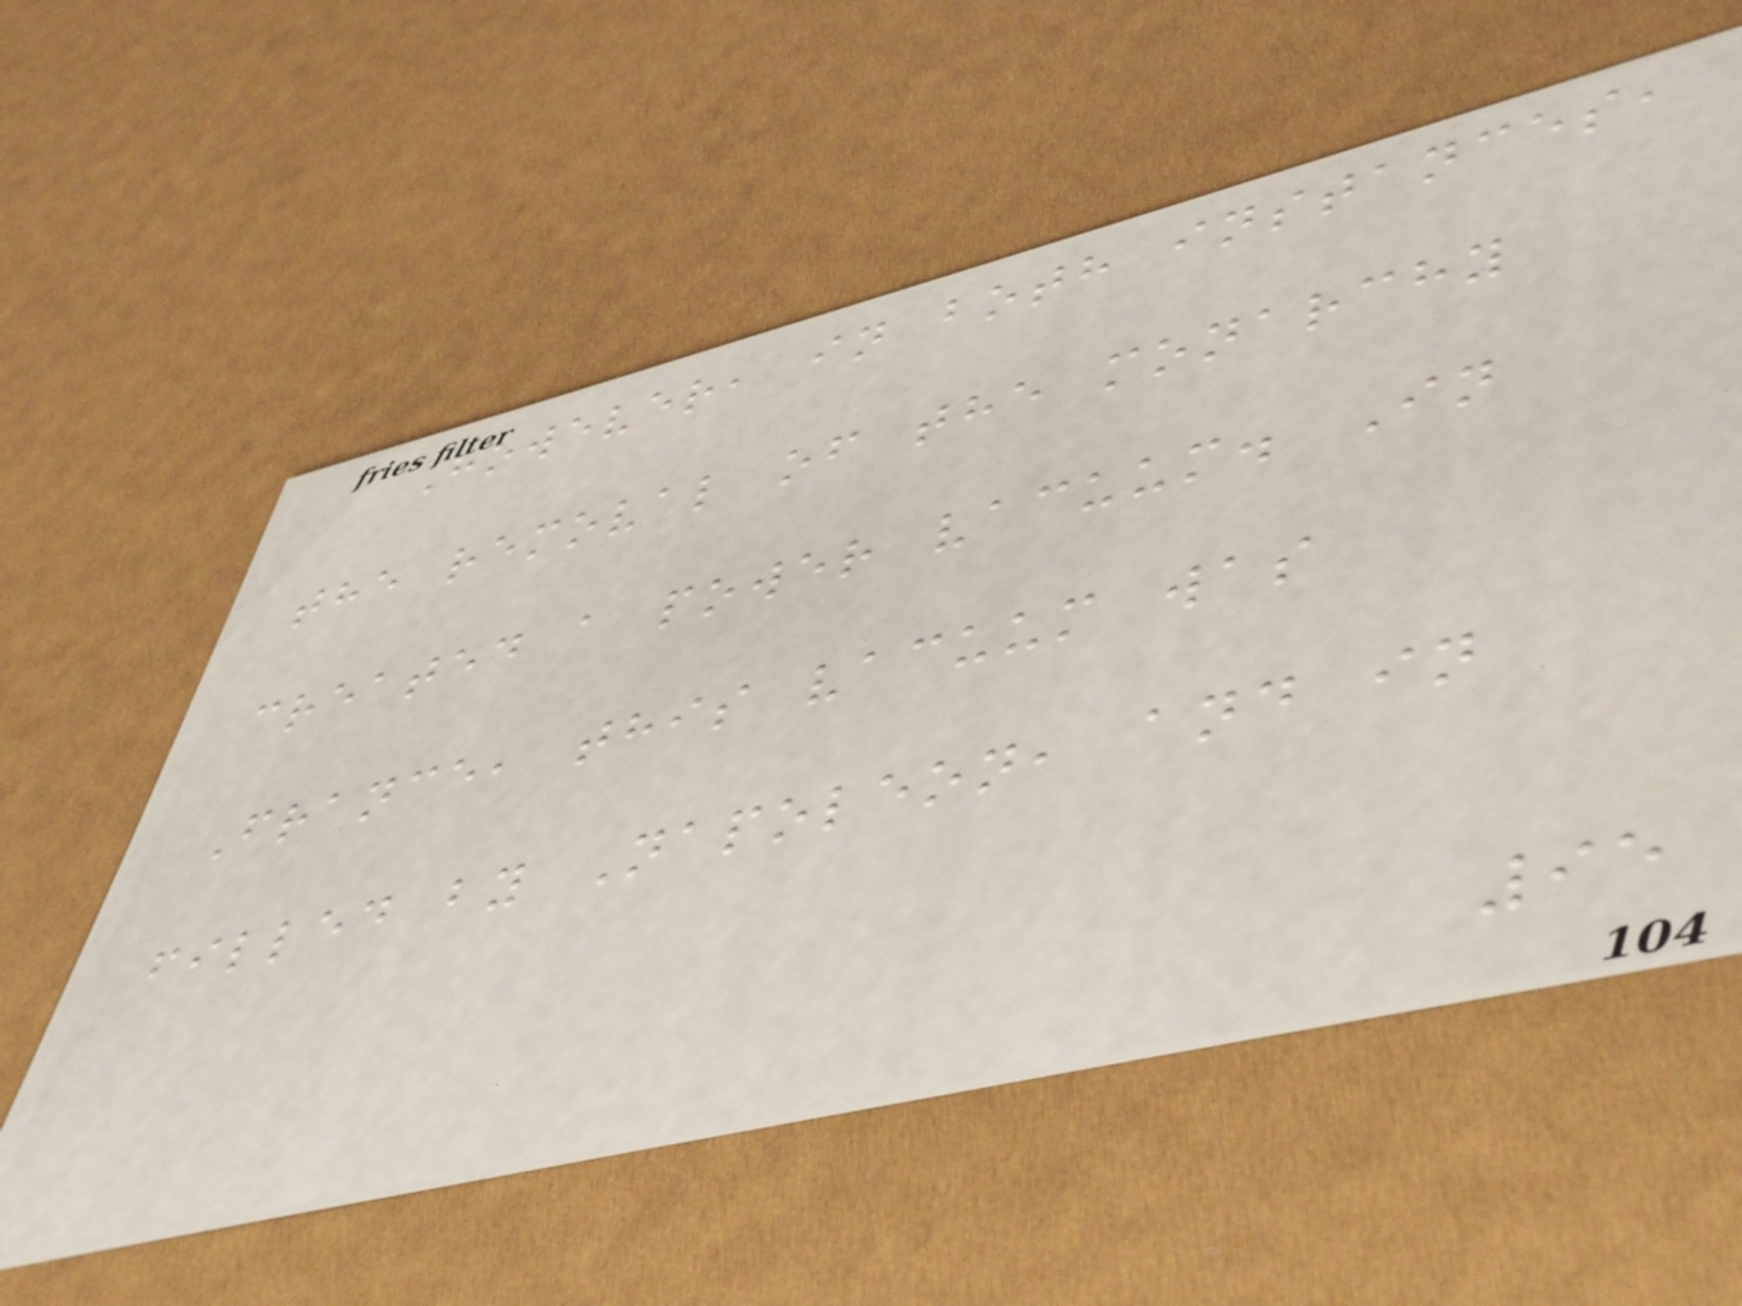However, in both instances,
the removal of the monarchy
created a power vacuum. In
France, this vacuum was
filled by Napoleon, and in
95
